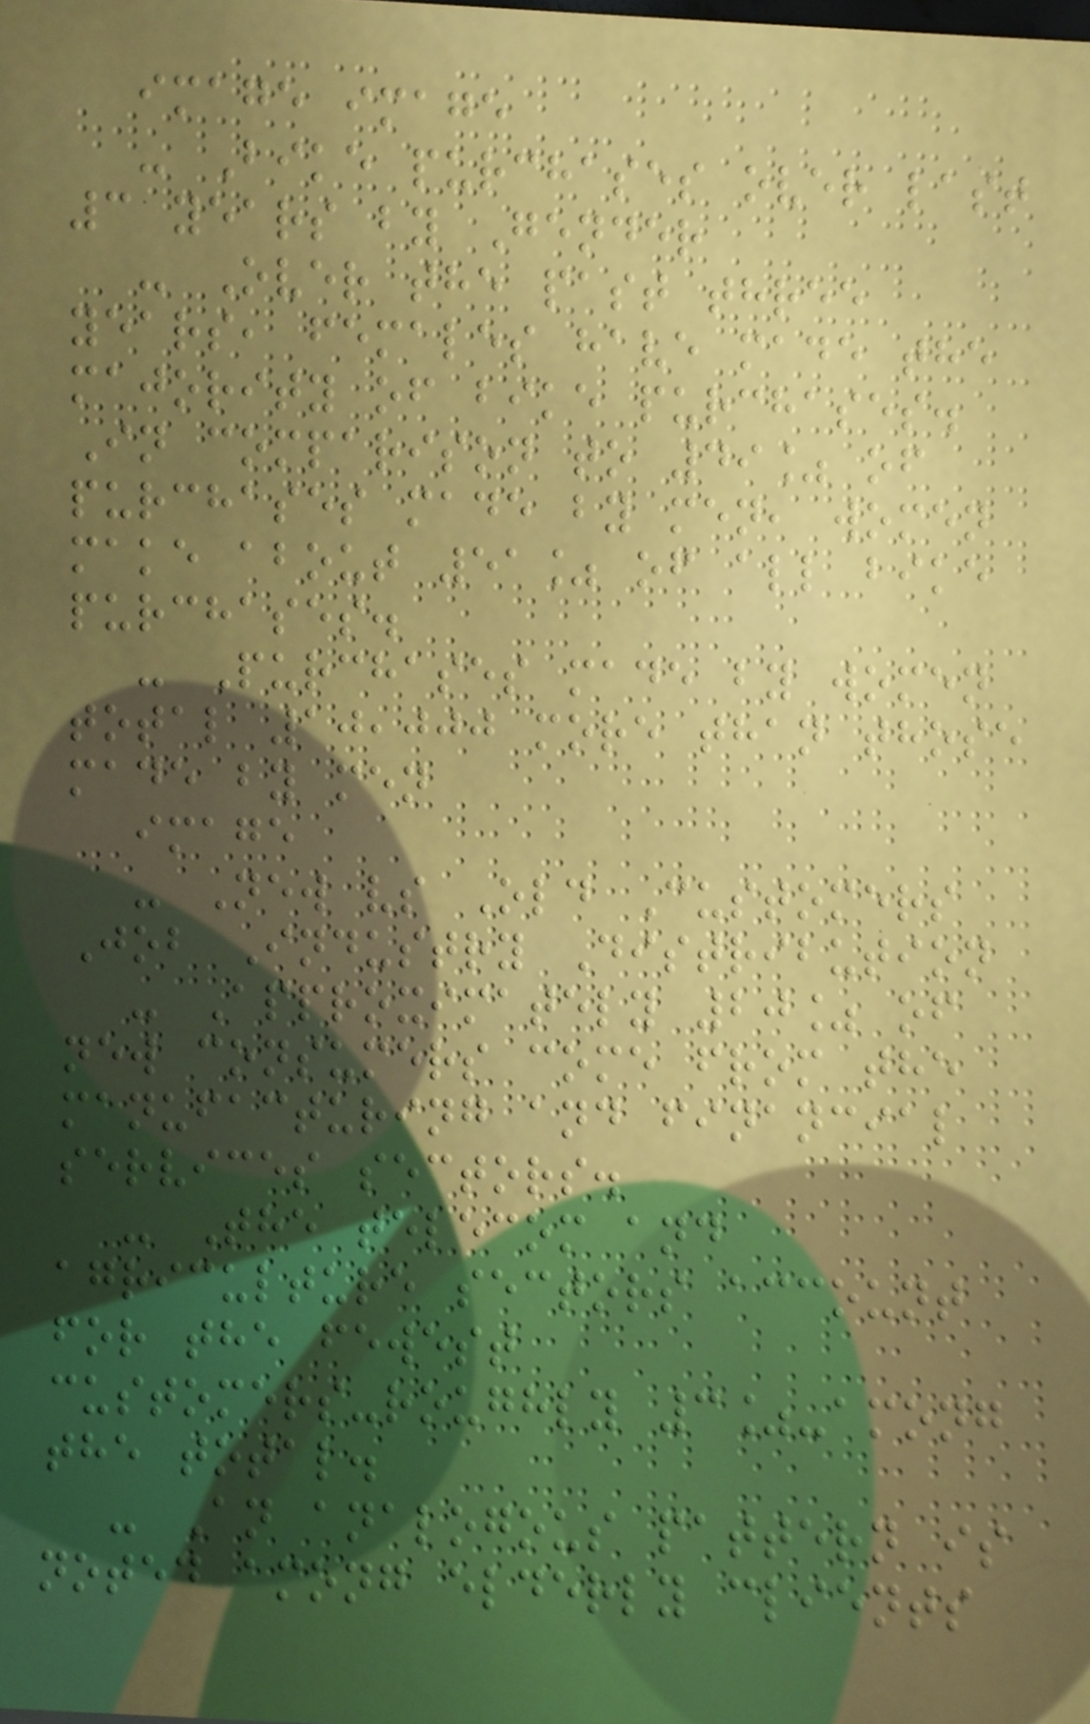image image
- Bike purchases over last
3 years by Gender
- Over the past three
years, females have made the
majority of bike purchases.
In comparison to 49% of
purchases made by men, women
make about 51% of all bike
purchases.
- Purchases made by women
total 10,000 more than those
made by men
image
- New vs Old Customers
Job Industry Distribution
- Approximately 20% of
new consumers come from the
manufacturing and financial
services sectors.
- The telecom and
agriculture sectors account
for the fewest
customers-roughly 3%-among
the total.
- An analogous pattern is
noted among elderly clients
